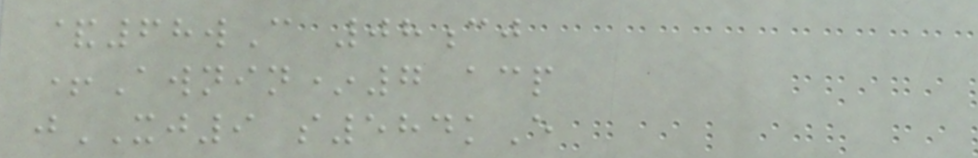&68wC 08cj
+Awnin*7 acp
jXJ9 s584kE
